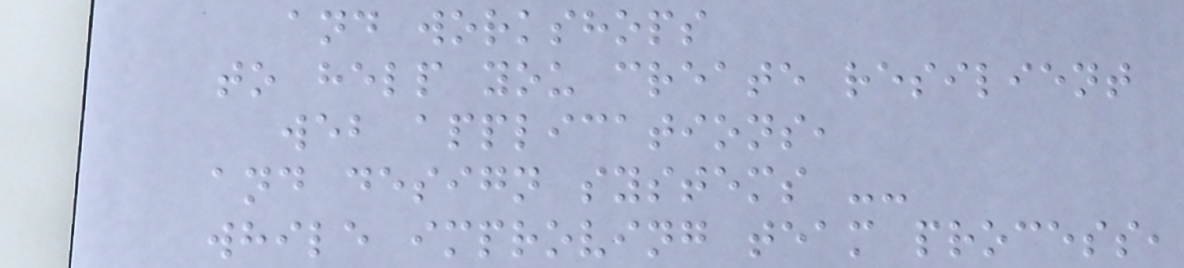and workshops
to help you create resilient
web applications,
and design systems --
while improving team process,
